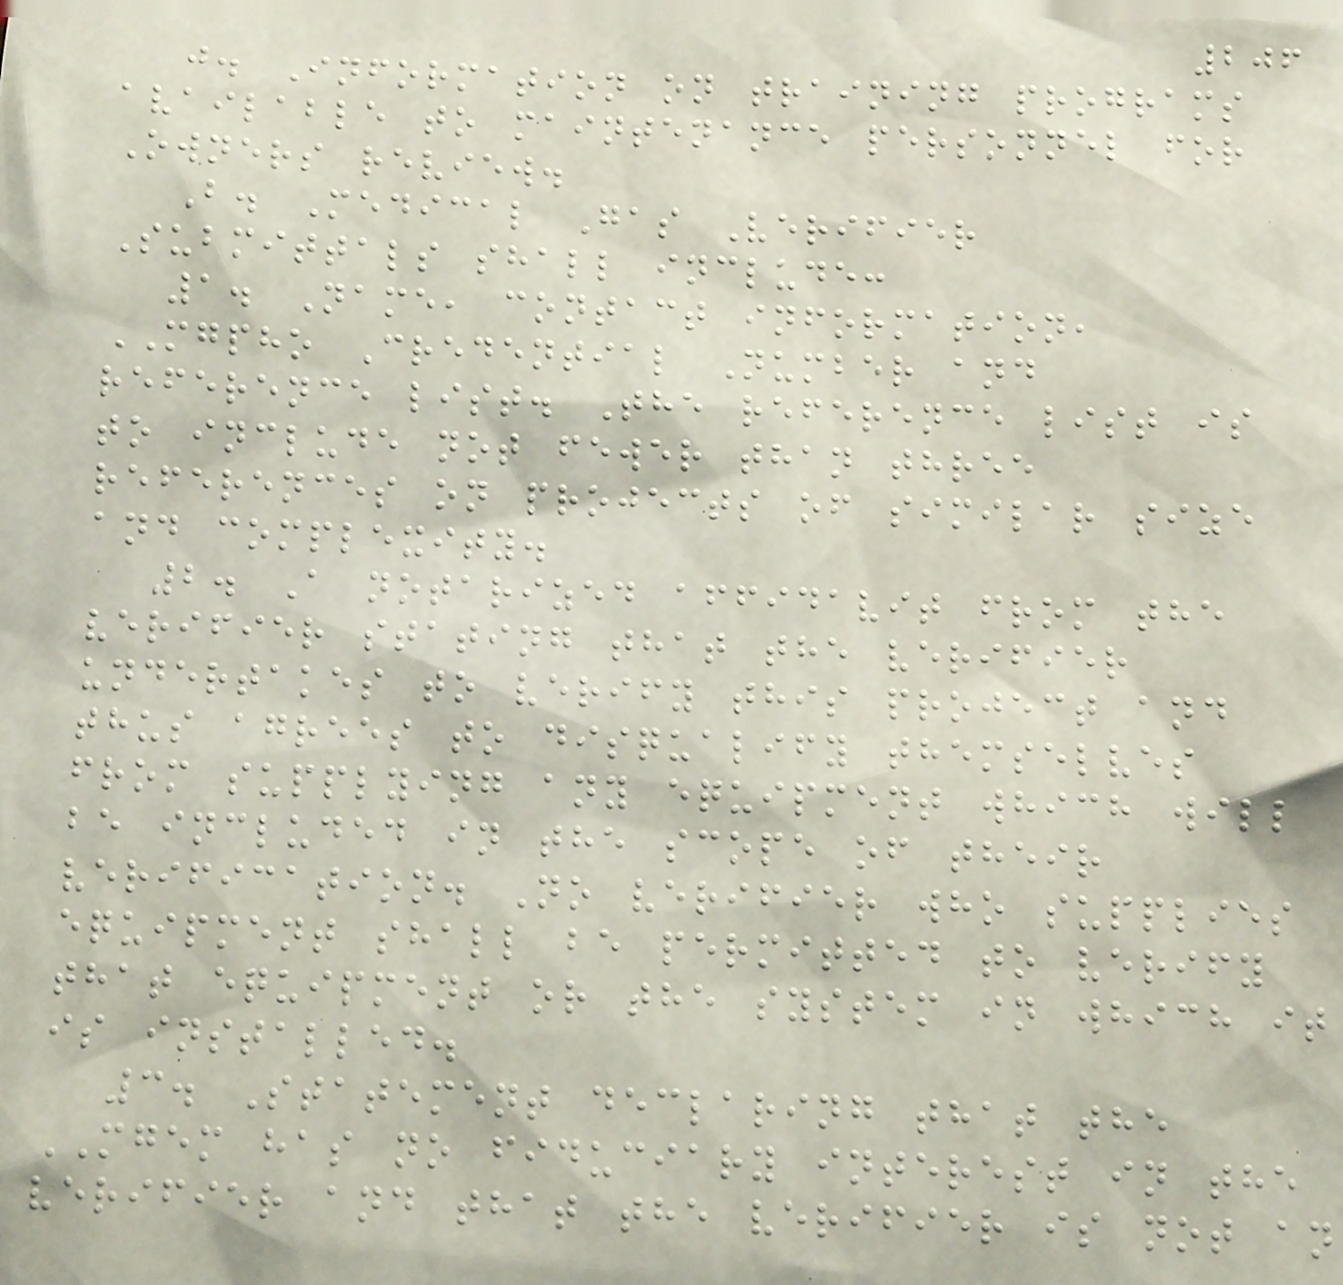206
j. Information on training programs
available to maintenance personnel for
Owners review.
B. Medical Gas Verifier
Submittals shall include:
1. Name, contact information,
MGPHO Credential Number and
reference list. The reference list is
to include not fewer than three
references on projects of similar size
and complexity.
2. A notarized affidavit from the
verifier stating that the verifier
undertakes to verify this project and
thus agrees to disqualify themselves
from supplying any equipment which will
be included in the scope of their
verification. No verifier who supplies
equipment shall be permitted to verify
that equipment or the system in which it
is installed.
3. Statement declaring that the
MGEM has no fiduciary interest in the
verifier and that the verifier is not an
